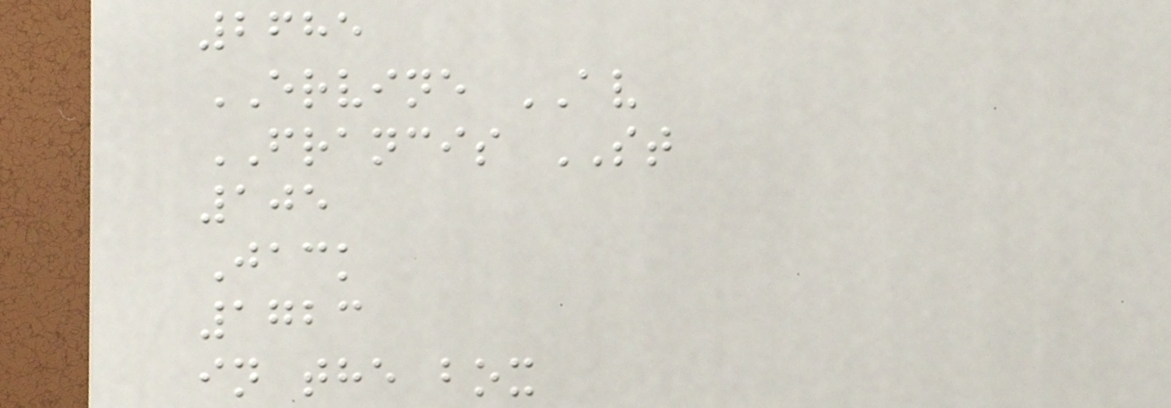2685
ERVINE AV
FRANCIS ST
105
Jack
1723
in the box
